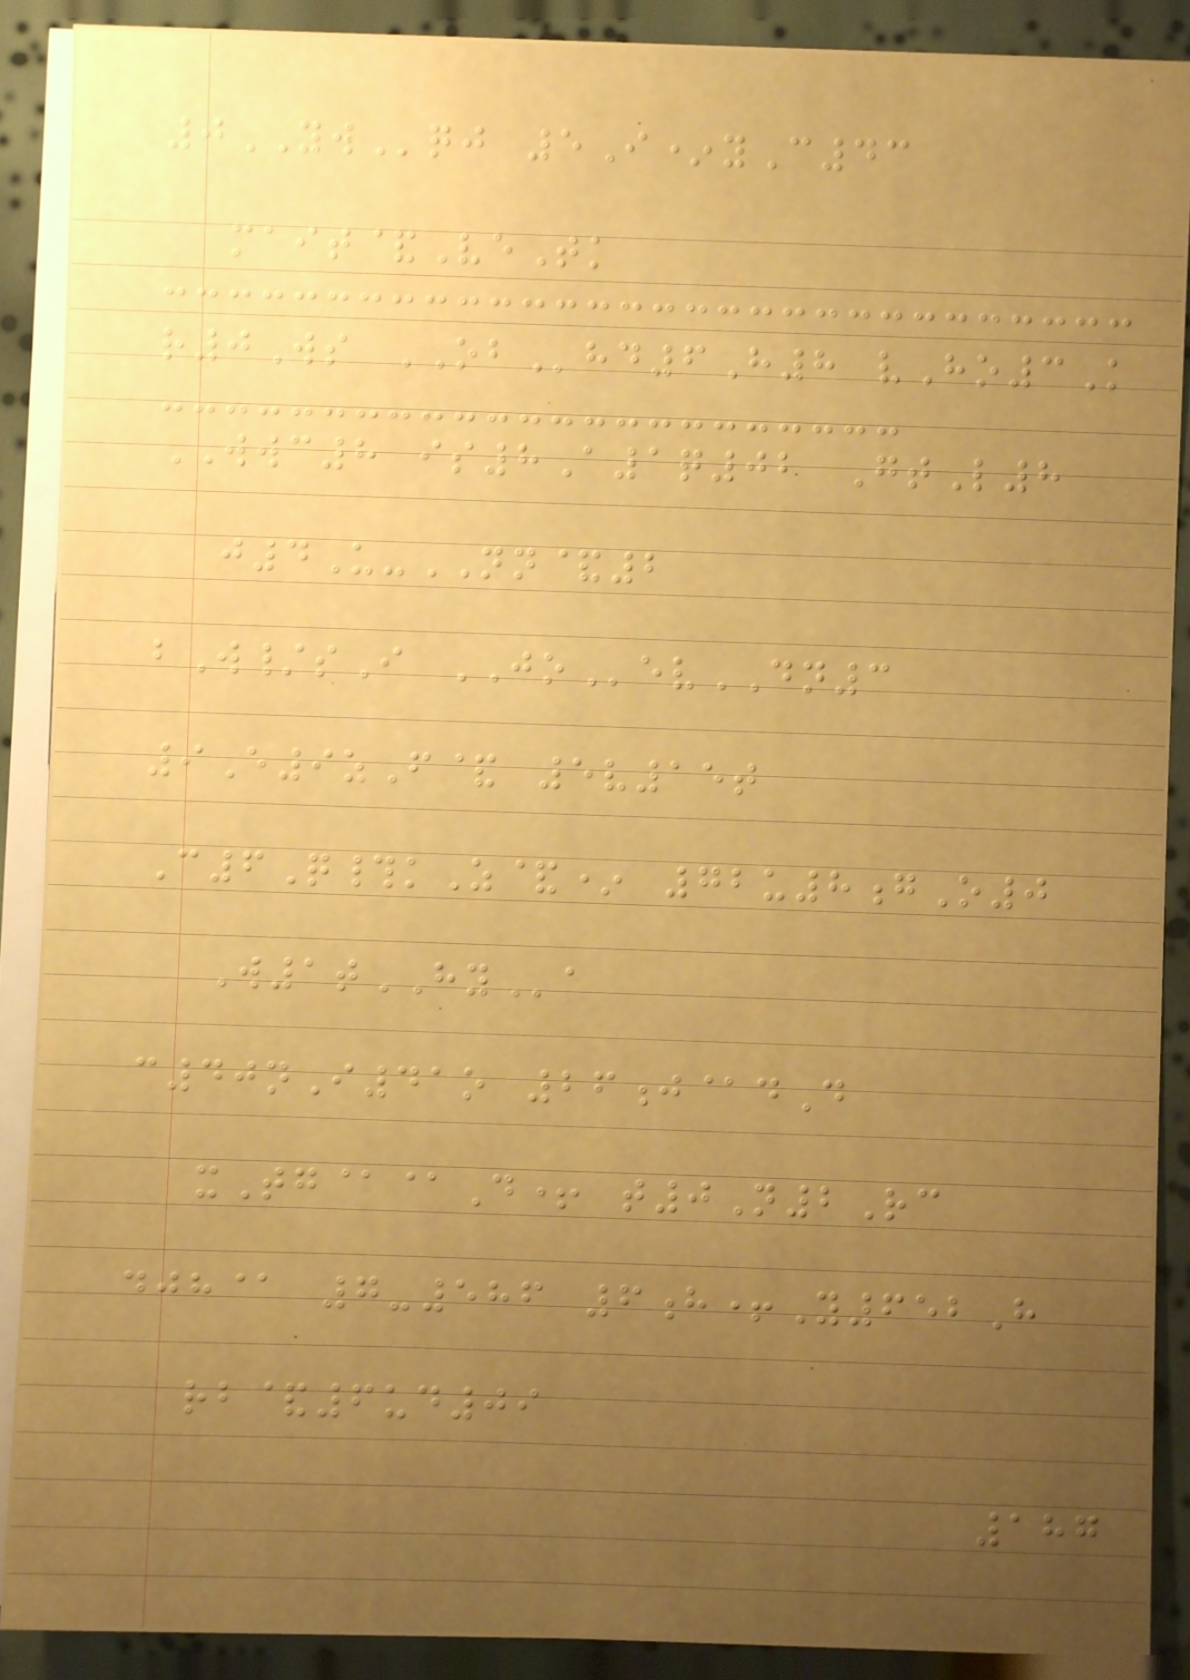0YWqj 5I*yC43
mait&VeTk
r0Ws OBhd6H8 vHo3K
WWC8 is8A1q02 GtL8
j4U-NN&2
bW/sI JOevDN3
9E9zF& 5v15t
C6Q#kZ&* 72u8gO0
W1tHYa
c40nI41o 26j@dD
xTg@@D+ t0N2Rc
djh@ 7-586 6h+Y652H
rb&6ud09
187
